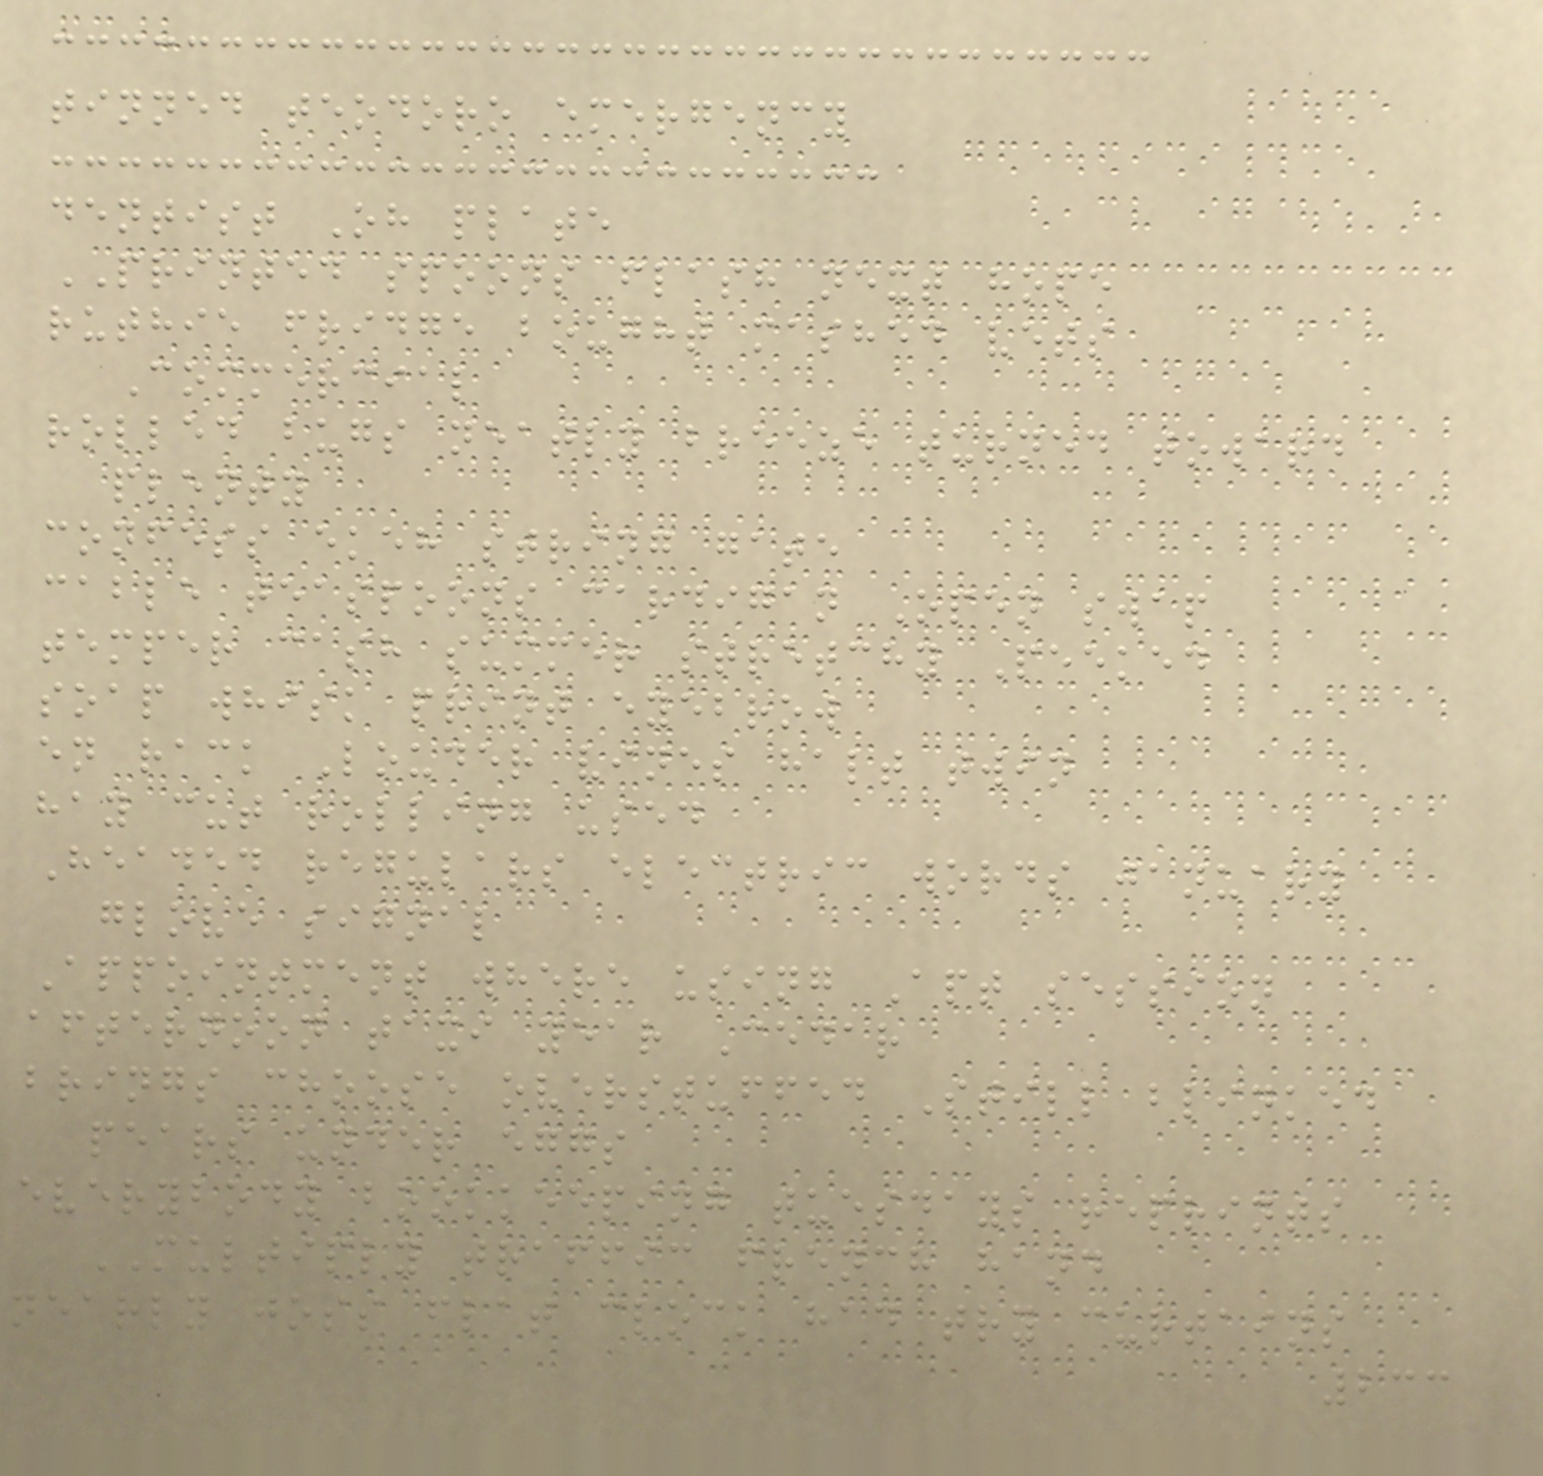tinned teodoro emergency
dentist Oh plate
PRINTED spoons flash next hope
ruthie fridge bought mashed vets
Commercial
rolled bugs neatly breeze turned toward
plenty
confess ekeh string gate
cable teaspoons cardigan Open swap
temper cash summer stretchy Peeked
soap whisk print eyebrow
en rack Louder vines halt twin
hay cut rolling used
Headed regulars electric words january
glove signal
Appointment where using Apt session
afternoon taxi year Cedar
brings choose overstuffed Still blinked
pears under eggs
everybody bookkeeping tuesdays reprints
MULTIPLY traffic french hand
nearly joss flat clock had try curtains
233
